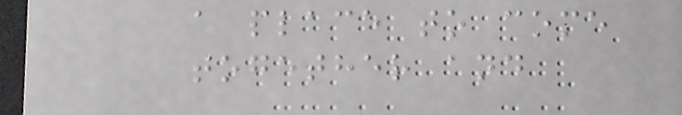a place to come
together and
